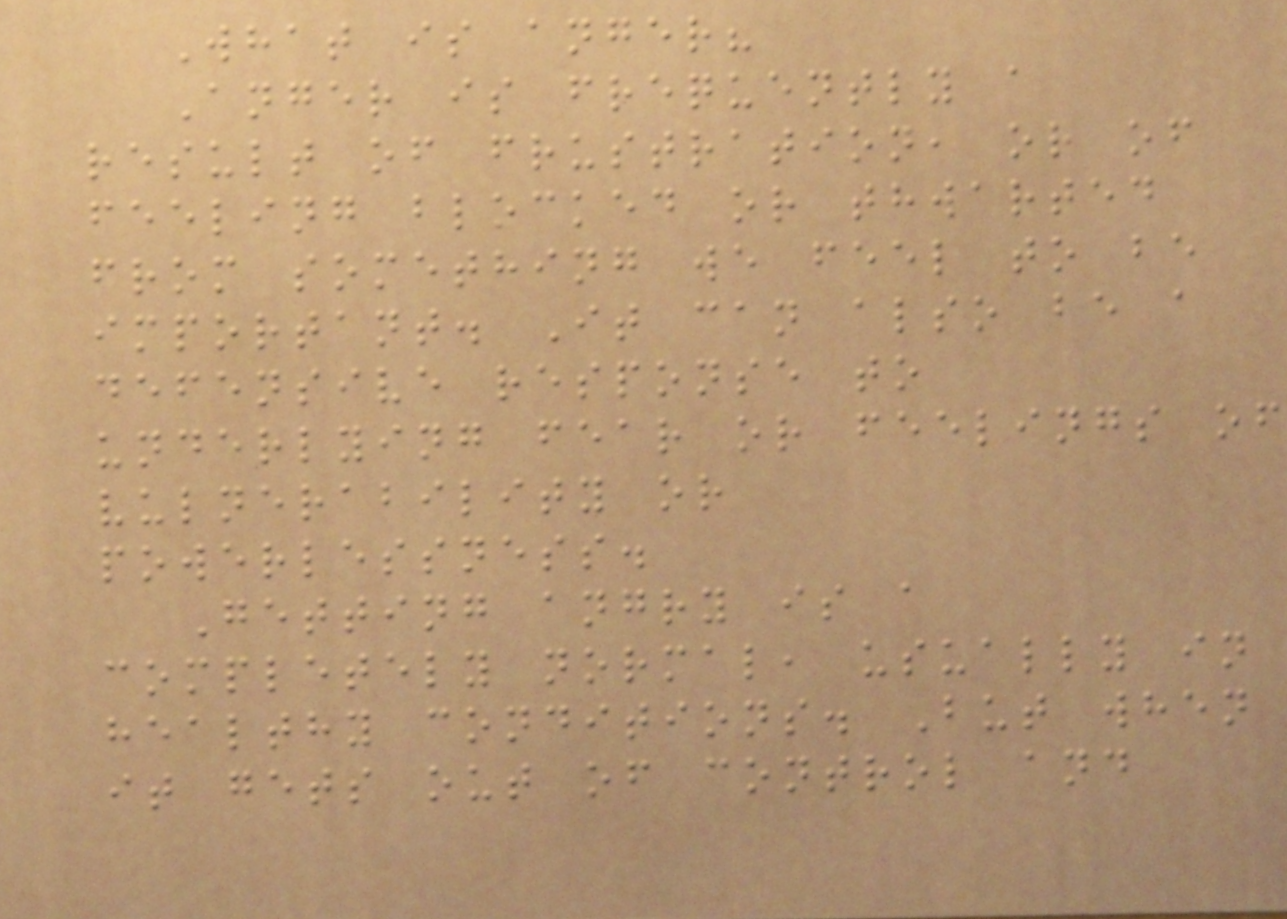What is anger?
Anger is frequently a
result of frustration, or of
feeling blocked or thwarted
from something we feel to be
important. It can also be a
defensive response to
underlying fear or feelings of
vulnerability or
powerlessness.
Getting angry is a
completely normal, usually in
healthy conditions. But when
it gets out of control and
